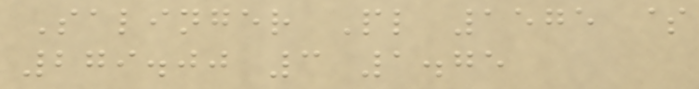Salinger Pl 1575 $
279.00 3 1.75
